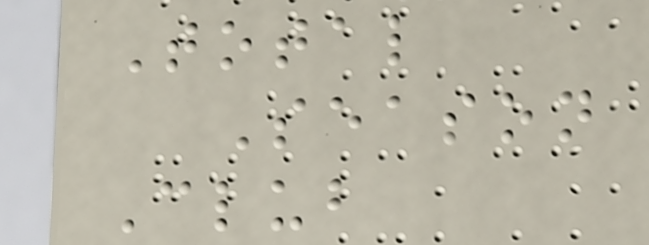Total
Season
Club
